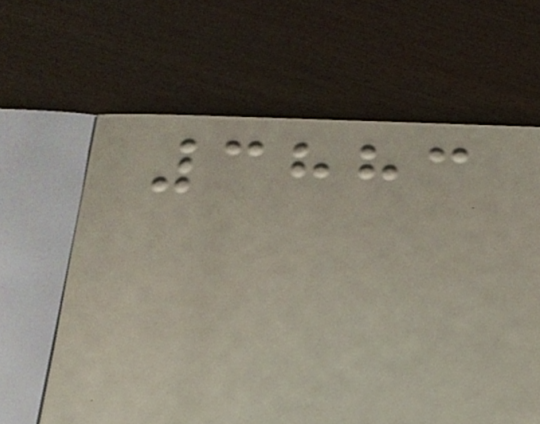3883
